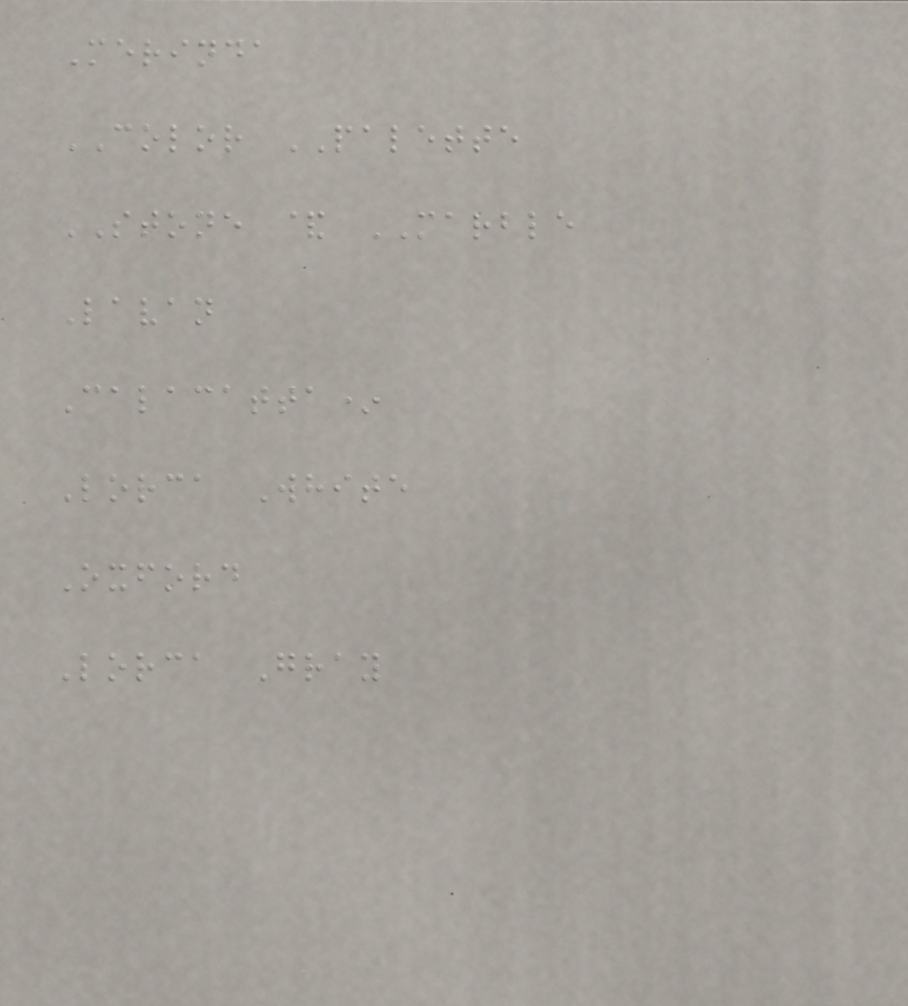Merinda
COLOR PALETTE
STONE & MARBLE
Lavan
Calacatta*
Lorca White
Oxford
Lorca Gray
